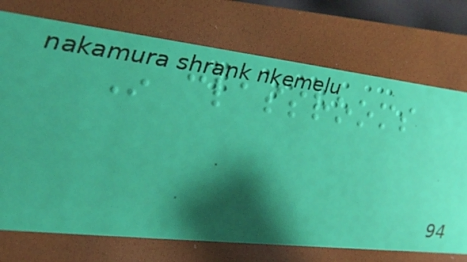In classrooms
